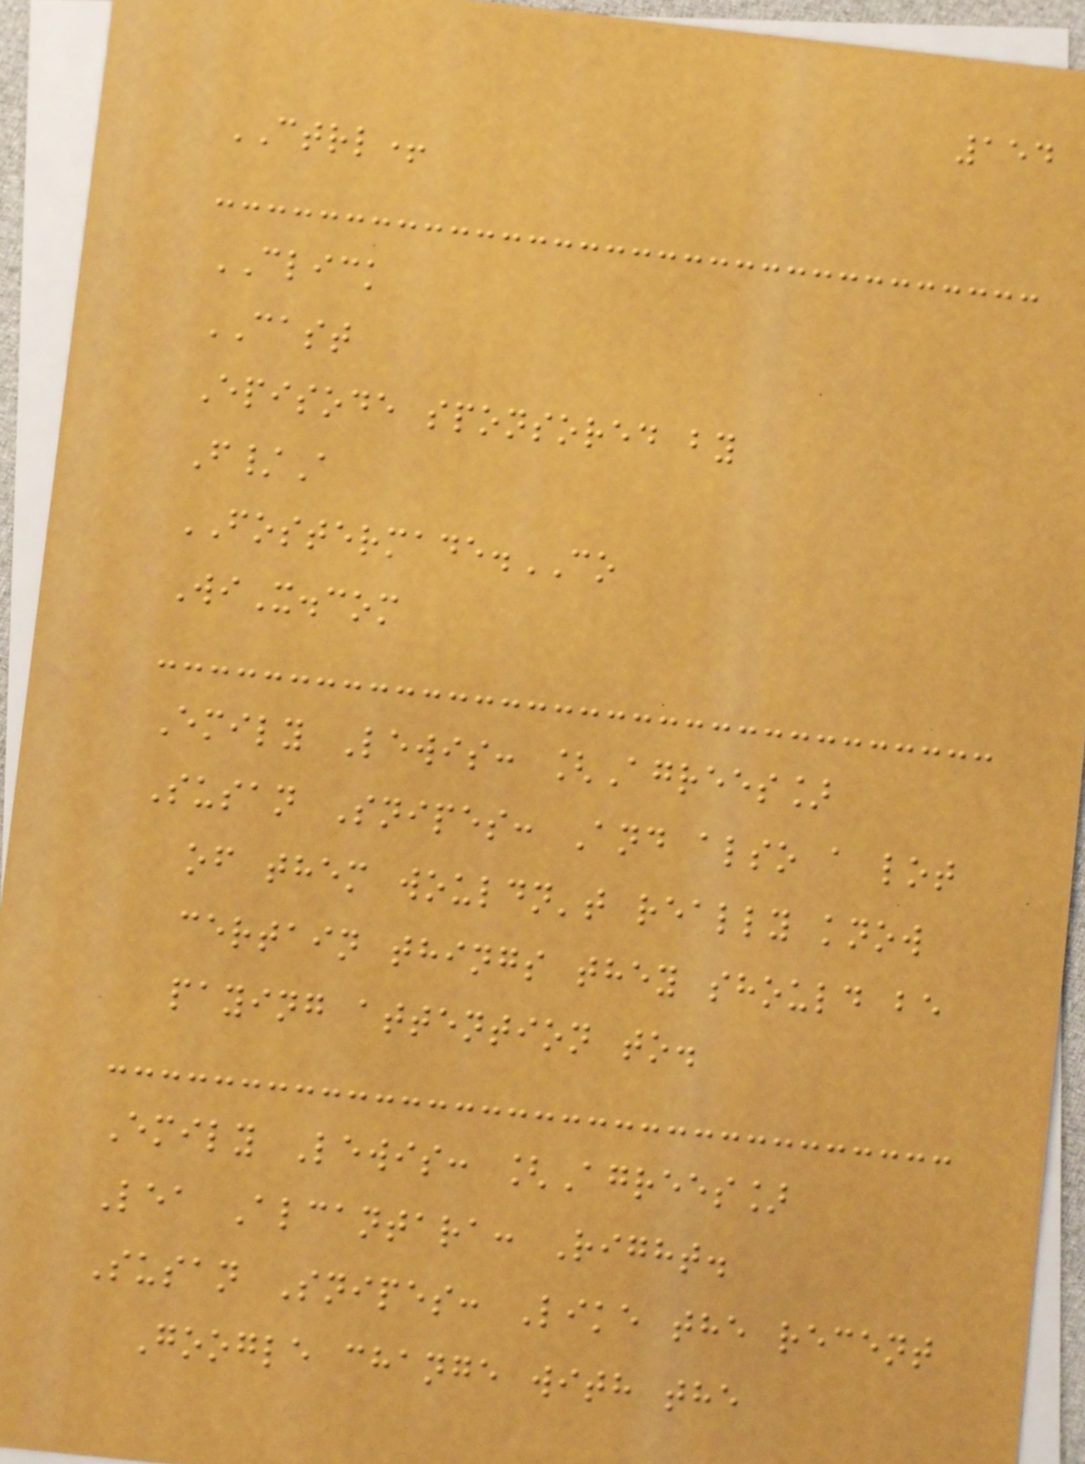154
CTRL+
CLICK
CAST
Episode sponsored by
F/A
FOSTERMADE.CO
WiX.com
Emily Lewis: [Agrees]
Susan Snipes: And also a lot
of them wouldn't really know
certain things they should be
paying attention to.
Emily Lewis: [Agrees]
Lea Alcantara: Right.
Susan Snipes: Like the recent
Google change with the
